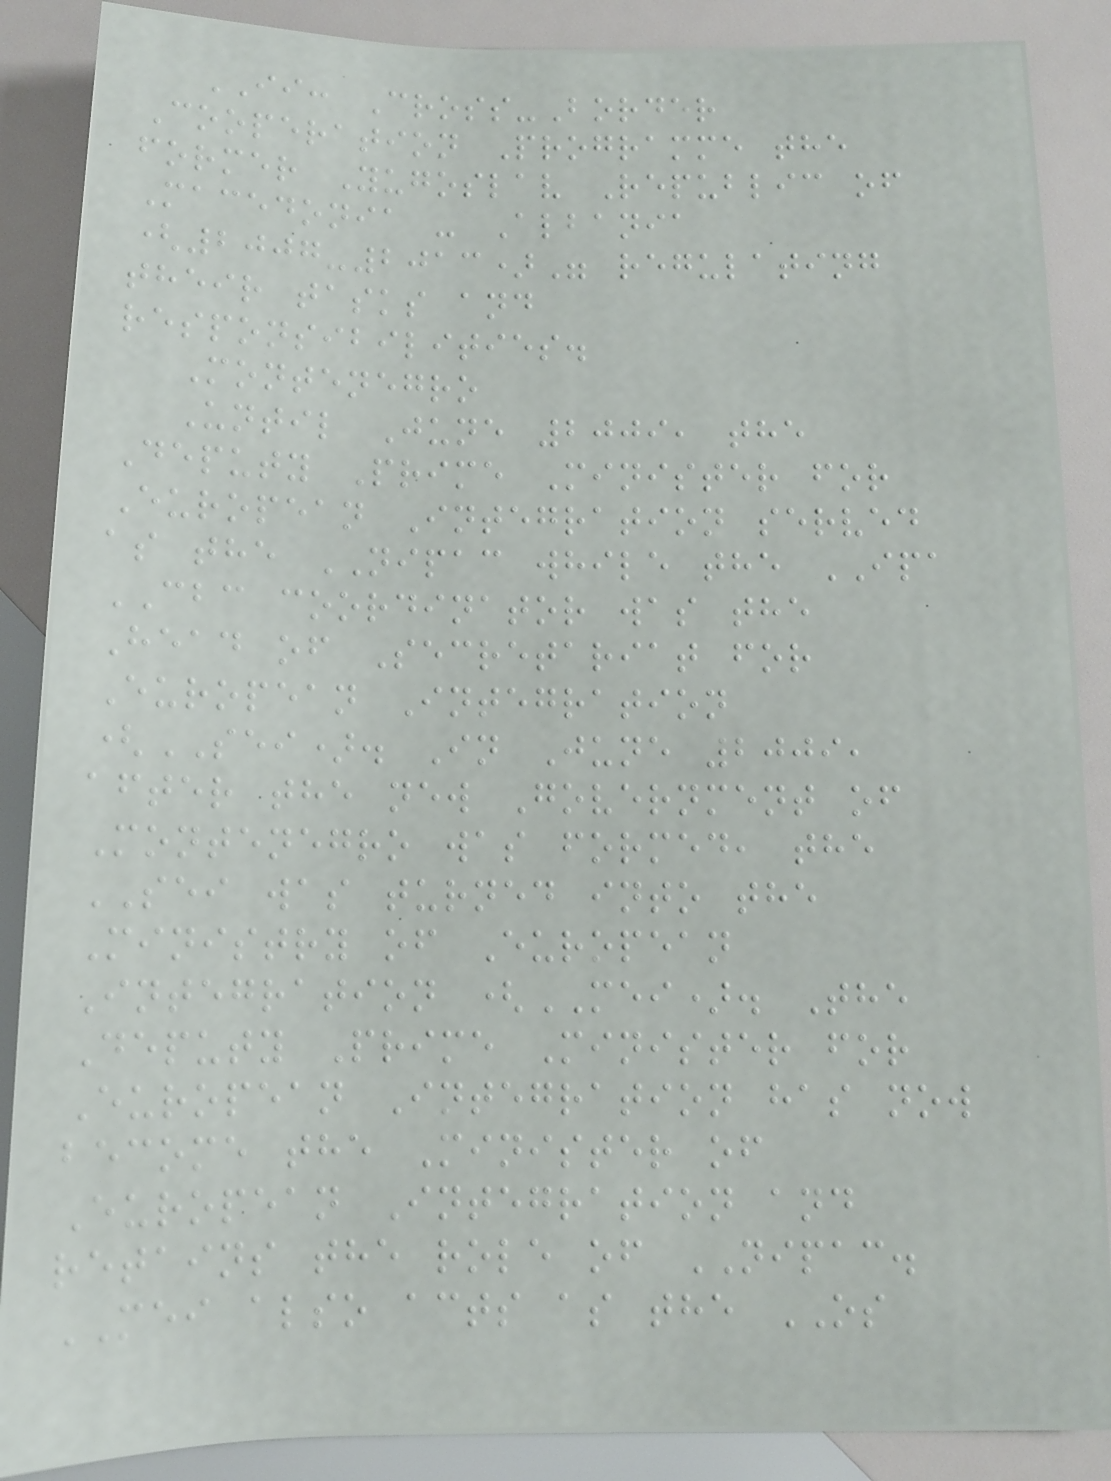II: Cross-Border
Cooperation Programme the
former Yugoslav Republic of
Macedonia - Albania
(2007-2013)" regulating
their tasks and
responsibilities.
Montenegro
Until June 2009, the
Deputy Prime Minister for
European Integration served
as the NIPAC while the IPA
CBC coordinator was the
Head of Secretariat for
European Integration
(SEI). In June 2009,
after the new Government of
Montenegro was formed, the
SEI was turned into the
Ministry of European
Integration (MEI). The
Deputy Prime Minister for
European Integration has now
become the Minister of
European Integration and
retains the role of NIPAC.
MEI also acts as the OS
